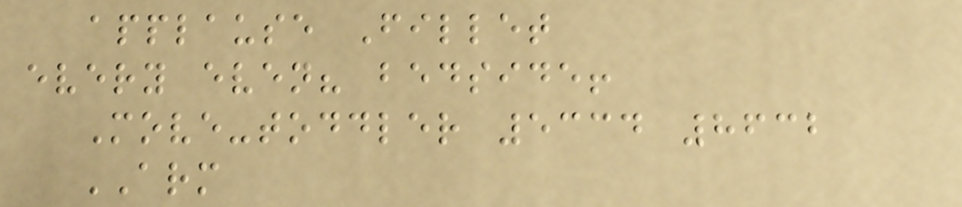applause Fillet
every even? bedside!
Move-toddler 5334 8632
ARM
